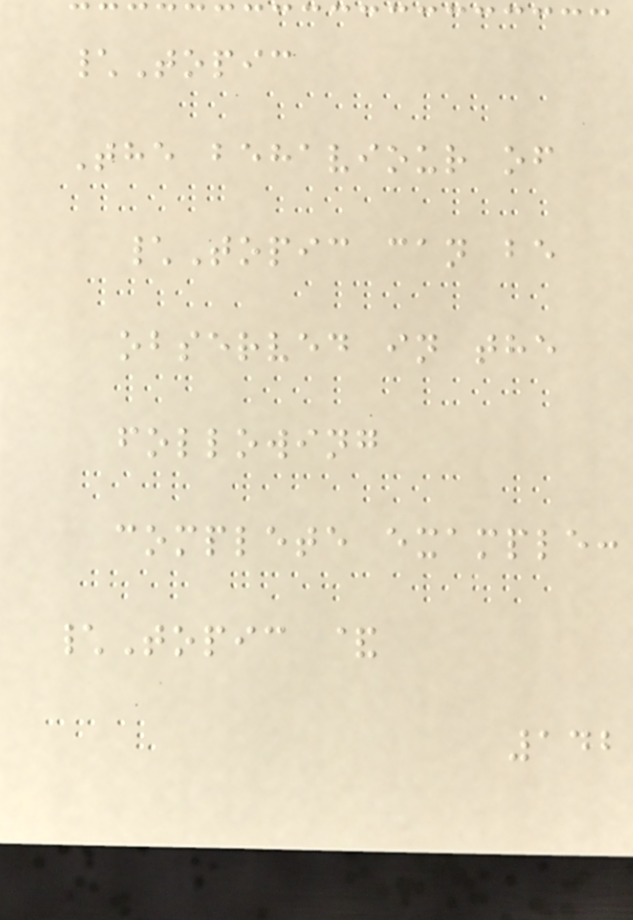\Topic
The behaviour of
\Topic can be
observed in the
following
complete example:
\Topic &
142
